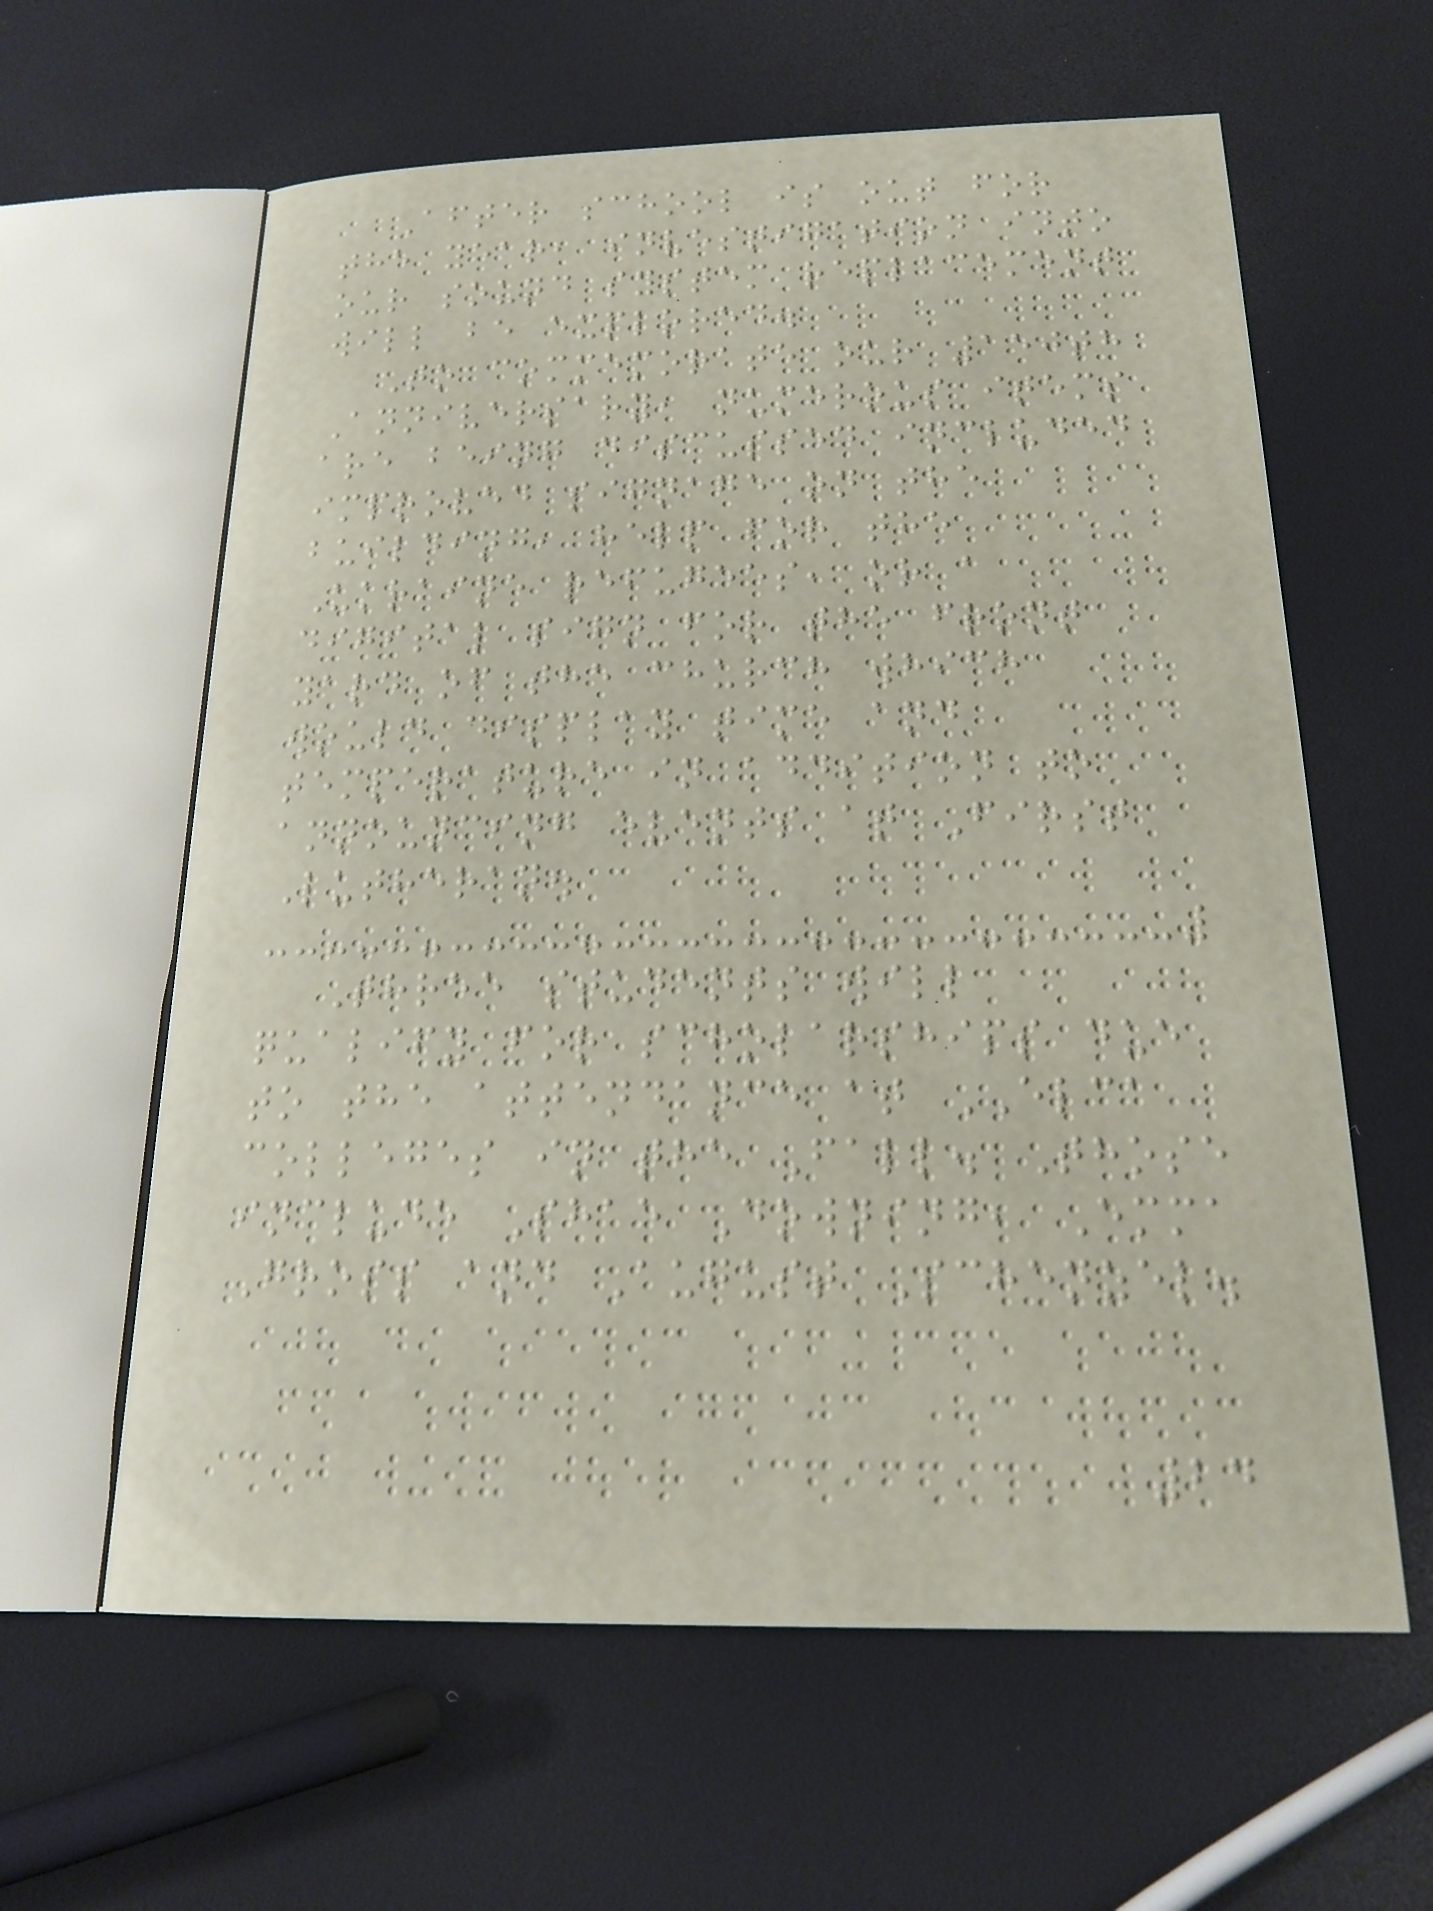After school is out for
the year, investigation into
our sound system replacement
will be explored.
To commemorate our 150th
Anniversary, numerous items
are being discussed included
improved signage on the
building, help for the
Ukraine refugees, or a
digital sign for the front
yard of the church which
would display time and
temperature in addition to
announcing events at First
Lutheran.
Three students will
qualify for scholarships due
to the attendance at ELCA
colleges in the Fall. Those
include Shae Downing, Emma
Gross and August Schenzel.
24
